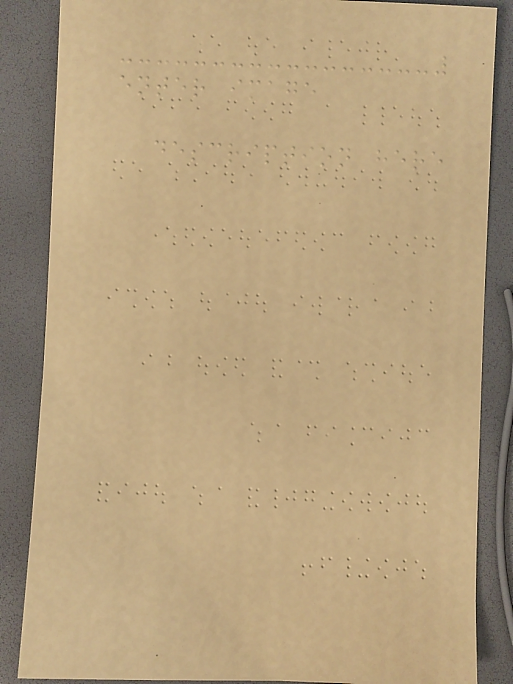enter image
description here
